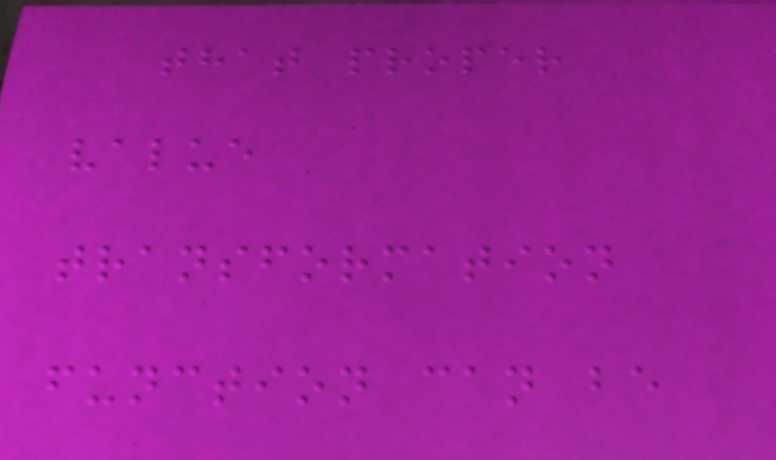that proper
value
transformation
function can be
